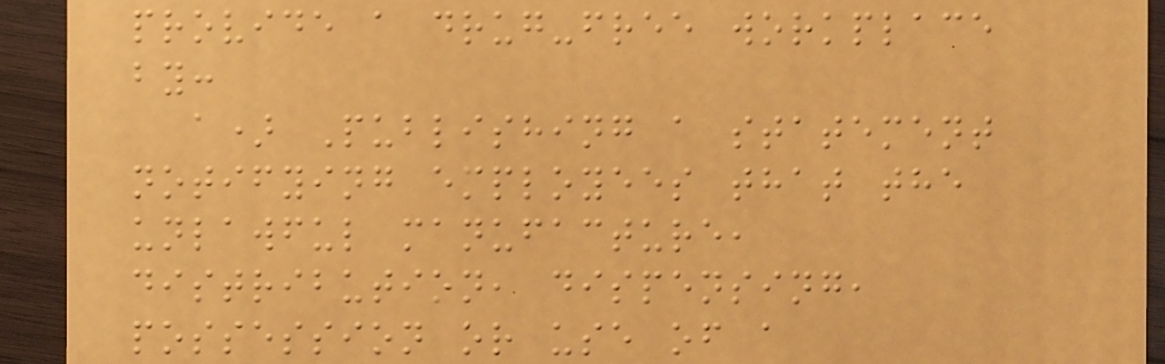provide a drug-free workplace
by:
a) Publishing a statement
notifying employees that the
unlawful manufacture,
distribution, dispensing,
possession or use of a
